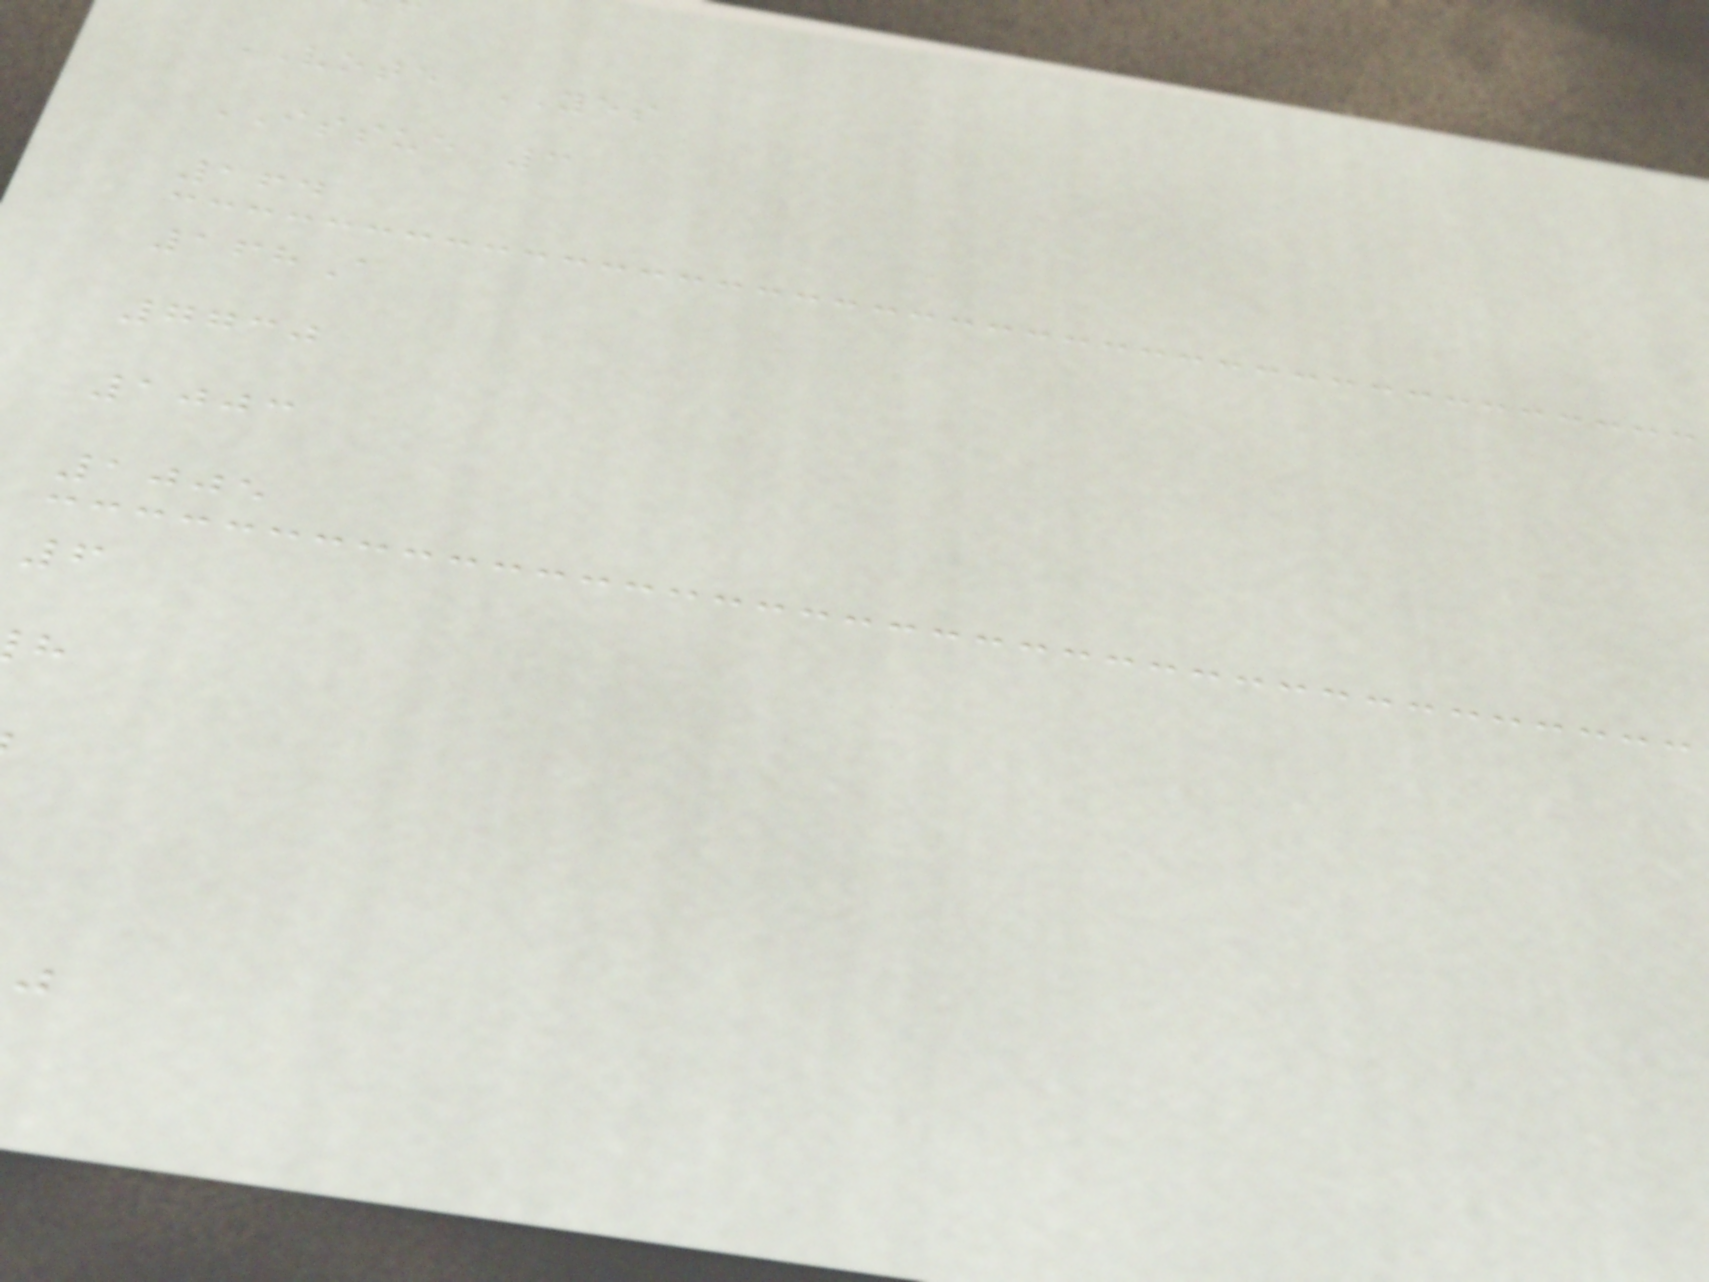VOTE YES
ISSUE 3
164
168A
7730
1003
1005
6
